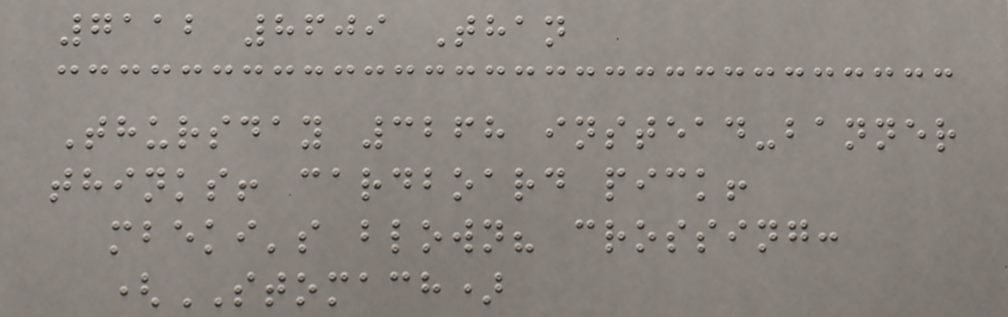7112 8609 Than
Thursday 3268 instead-banner
thinks! cardboard pick!
mbeki's blown? crossing:
(STOMACH)
